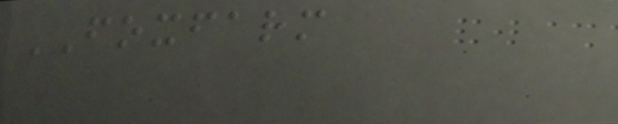FOXFARM
